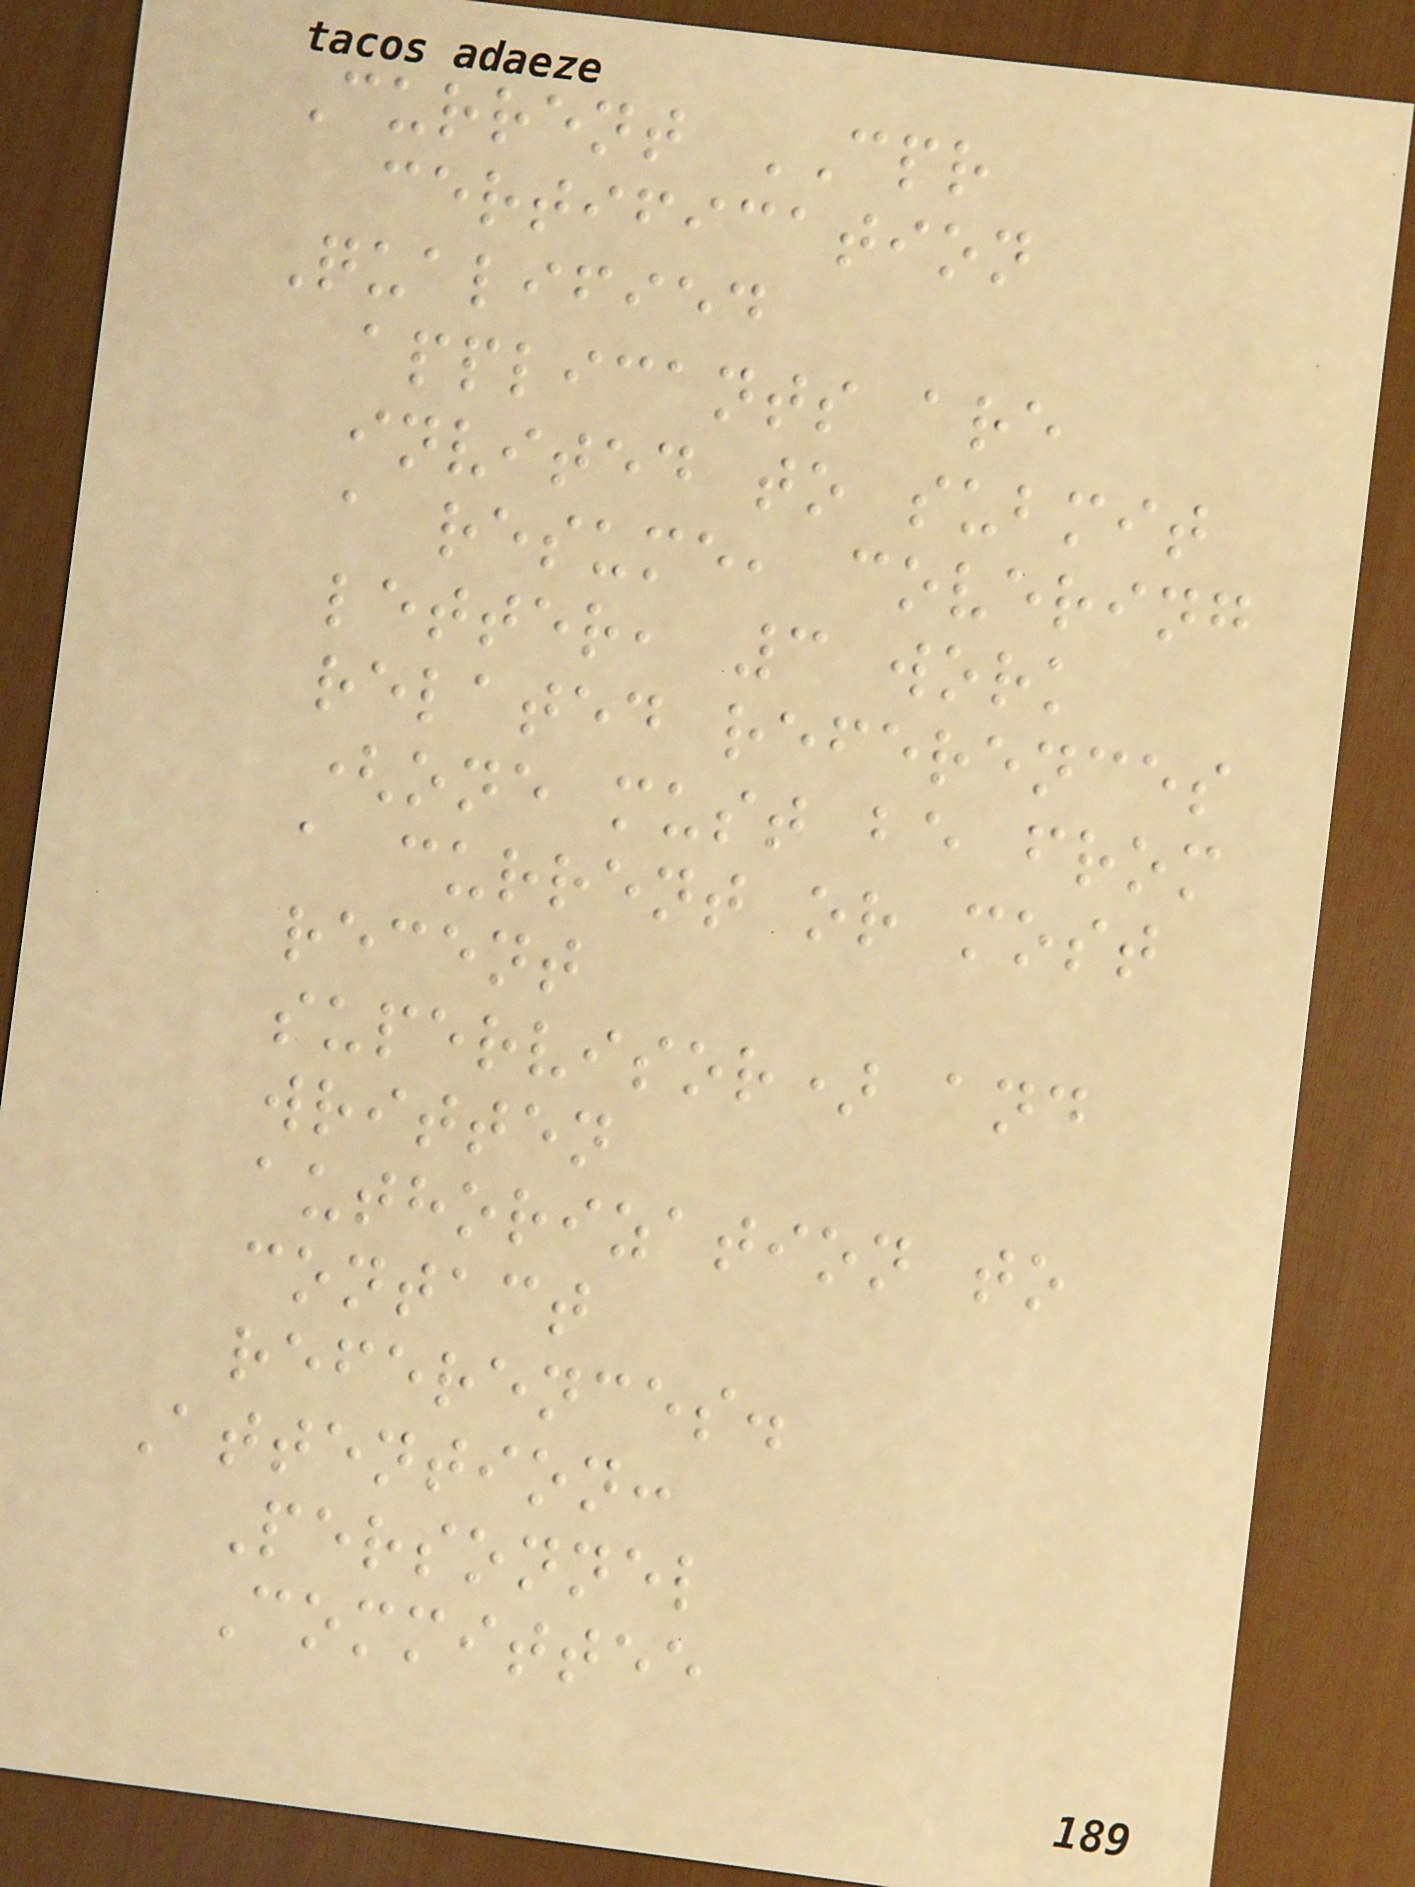Current CPR
certification
Qualified
applicants are
invited to submit
a resume, covering
letter, 3 work
related references
(one must be from
a current or most
recent
supervisor) and
written
authorization to
contact
references.
Attention:
Personnel
Committee
